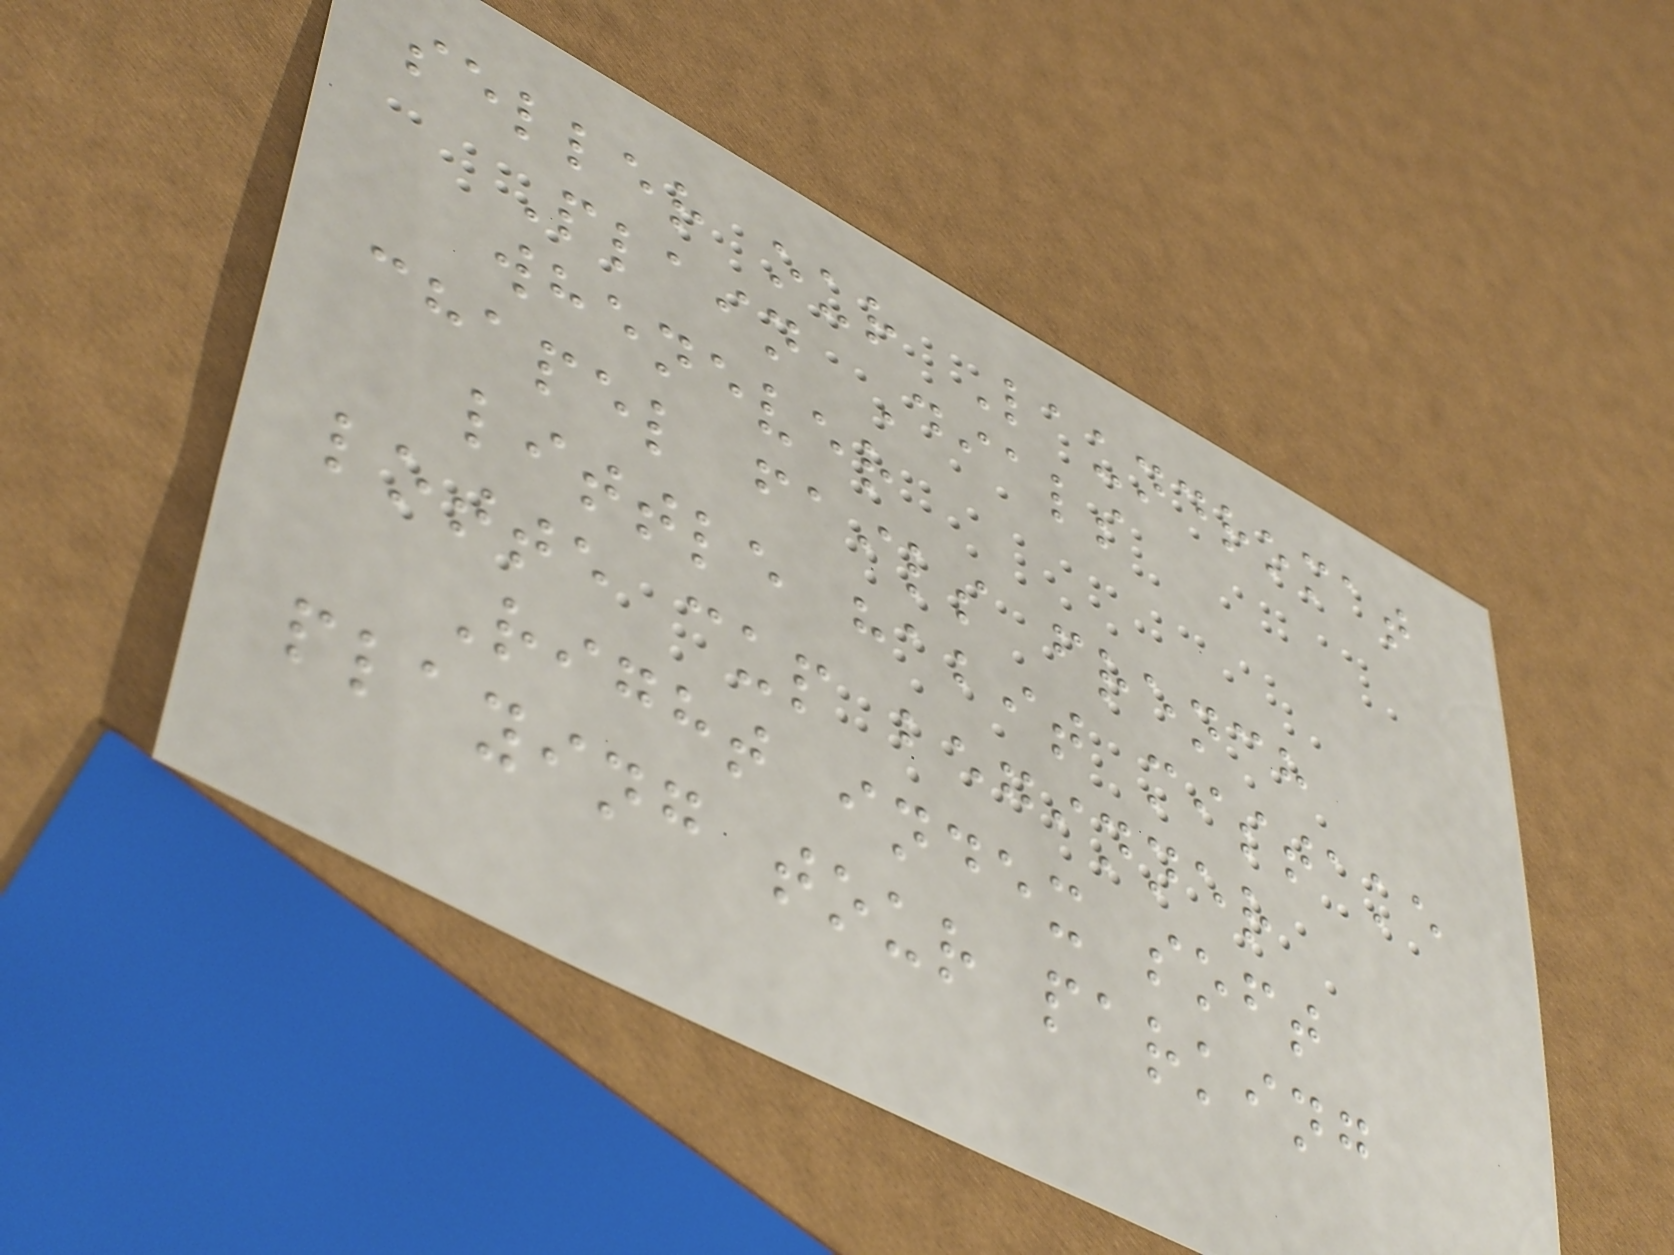seller our Laundromat
Plain Dials
whenever
chapel fails french
little habit mistake
lotte cup beginner
Right index soft
playing tour parking
